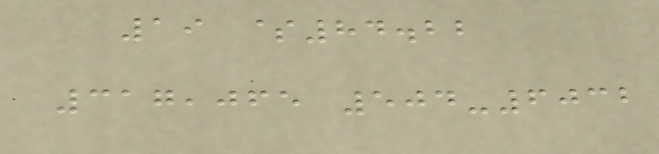19 $84.22
317,065 504-6032
